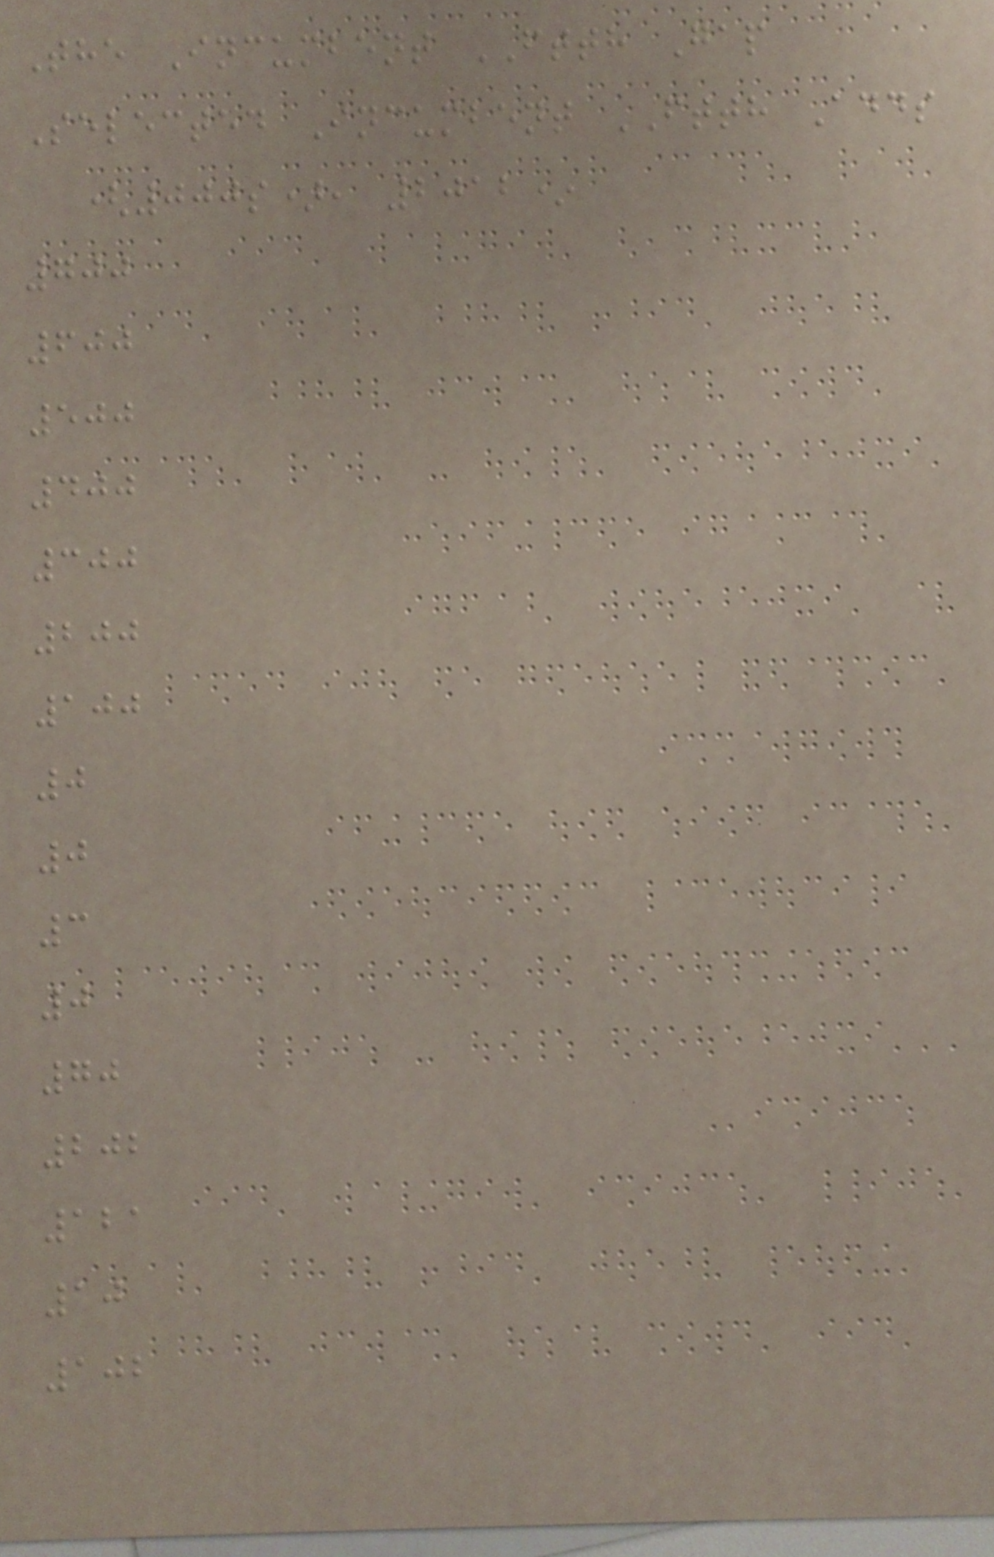The Incumbent FTTH Gap
Selected Incumbent FTTH Adds
(000s), 2012*
700
600
500
400
300
200
100
0
0
3
0
70
202
121
10
102
